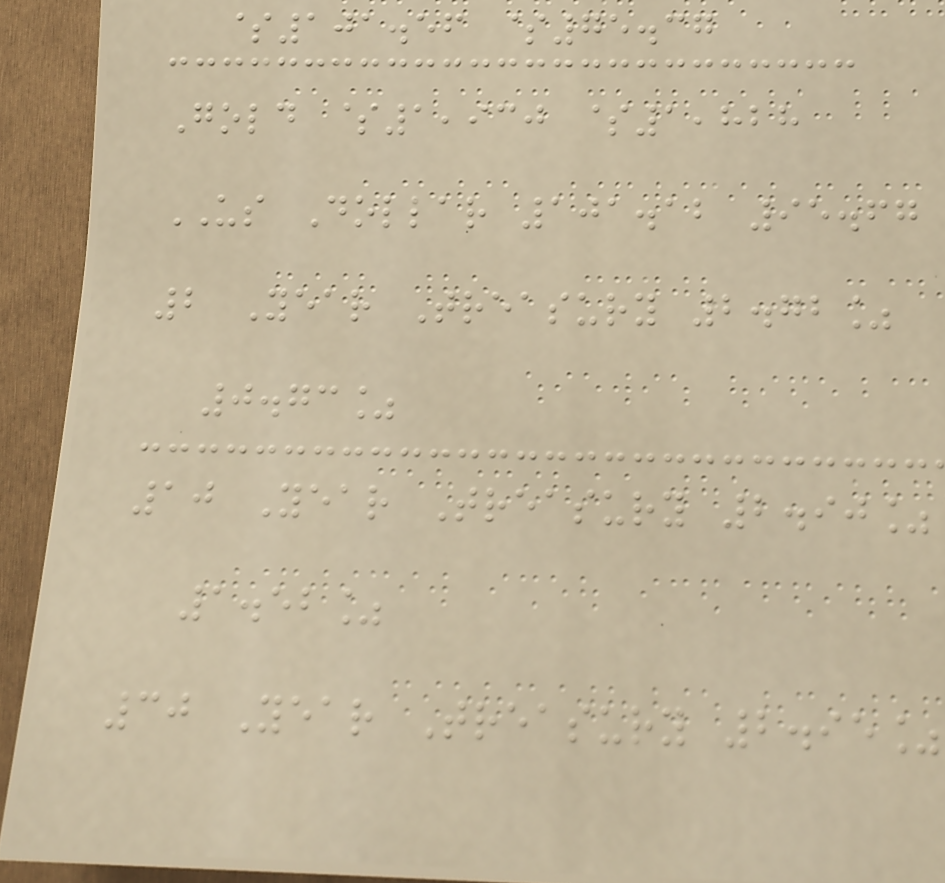$101.56 $75.37
Gold $1,930 $1,828
US Dollar 101.12 95.67
2 Year Treasury 2.72%
0.73%
10 Year Treasury 2.90%
1.52%
30 Year Treasury 2.95%
